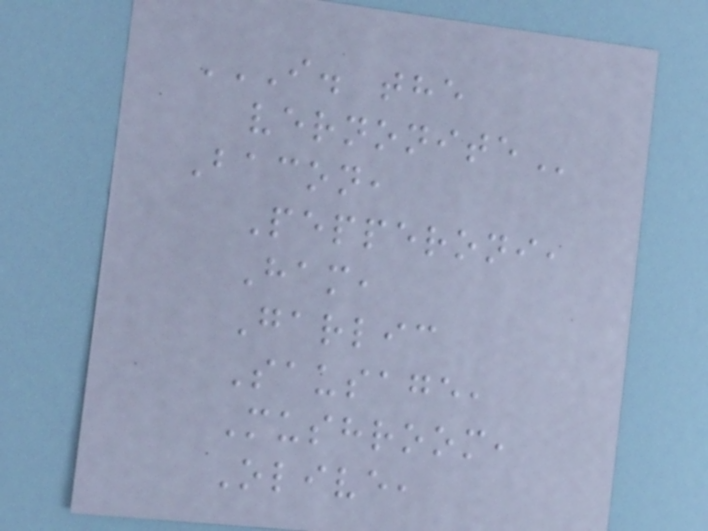I. THE
VERNONITE
Bacon,
Pepperoni,
Ham,
Garlic
Sausage,
Mushroom,
Olive,
